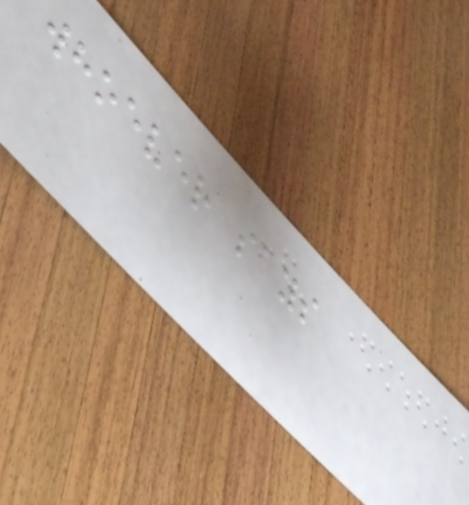whoever says
